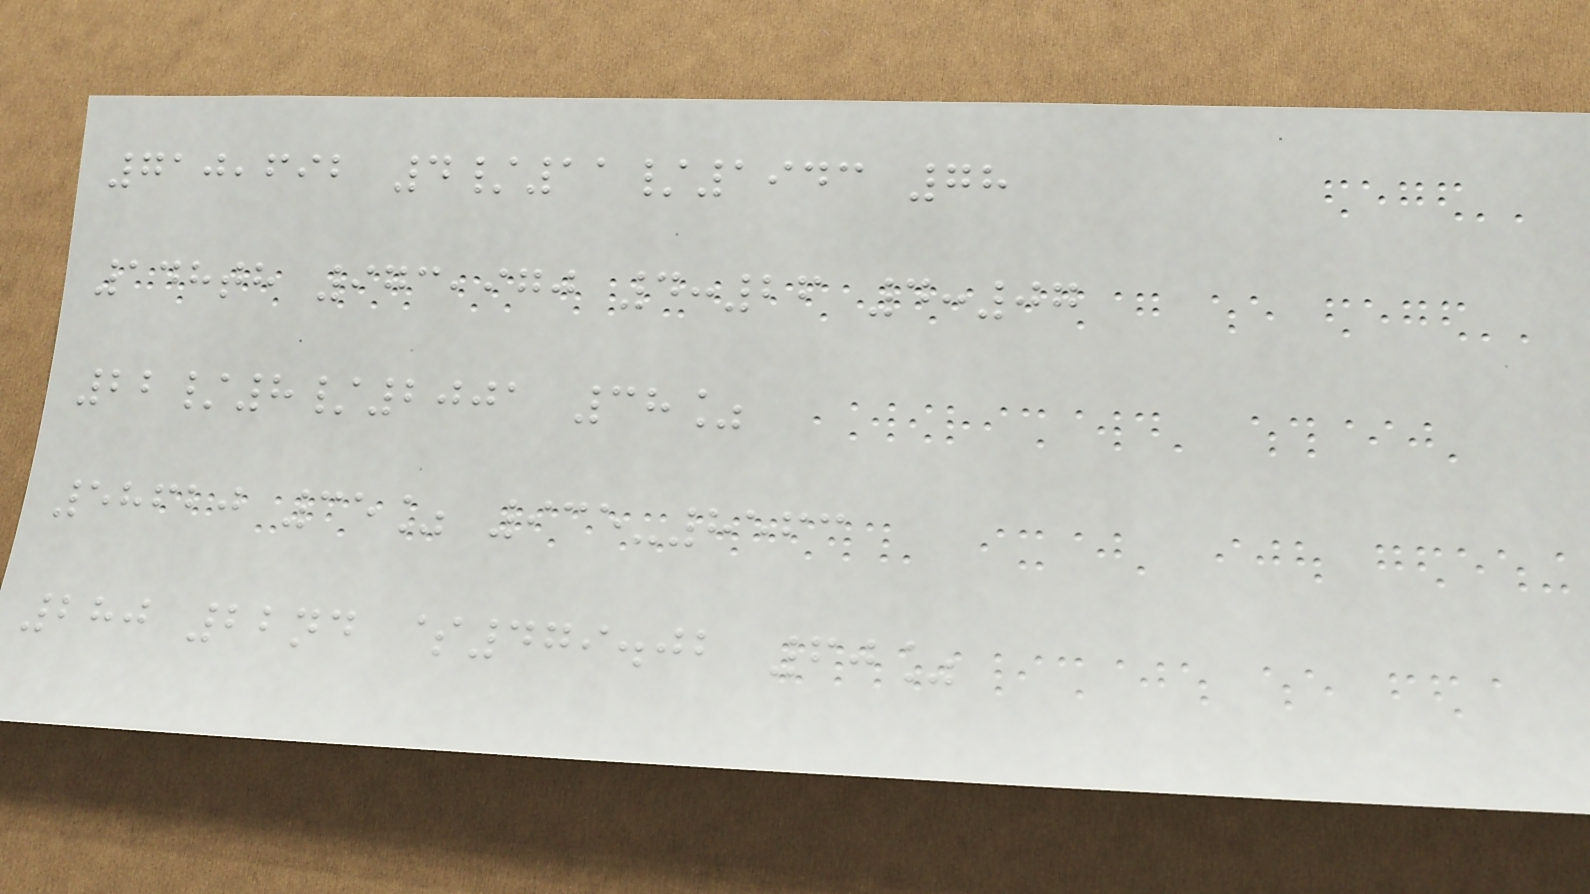710,692 4/11/1943 78
148th 973,970 4:26 4:07
22/8/2001 38%
58620 35% 935-8563
280 22nd $479.02 60%
